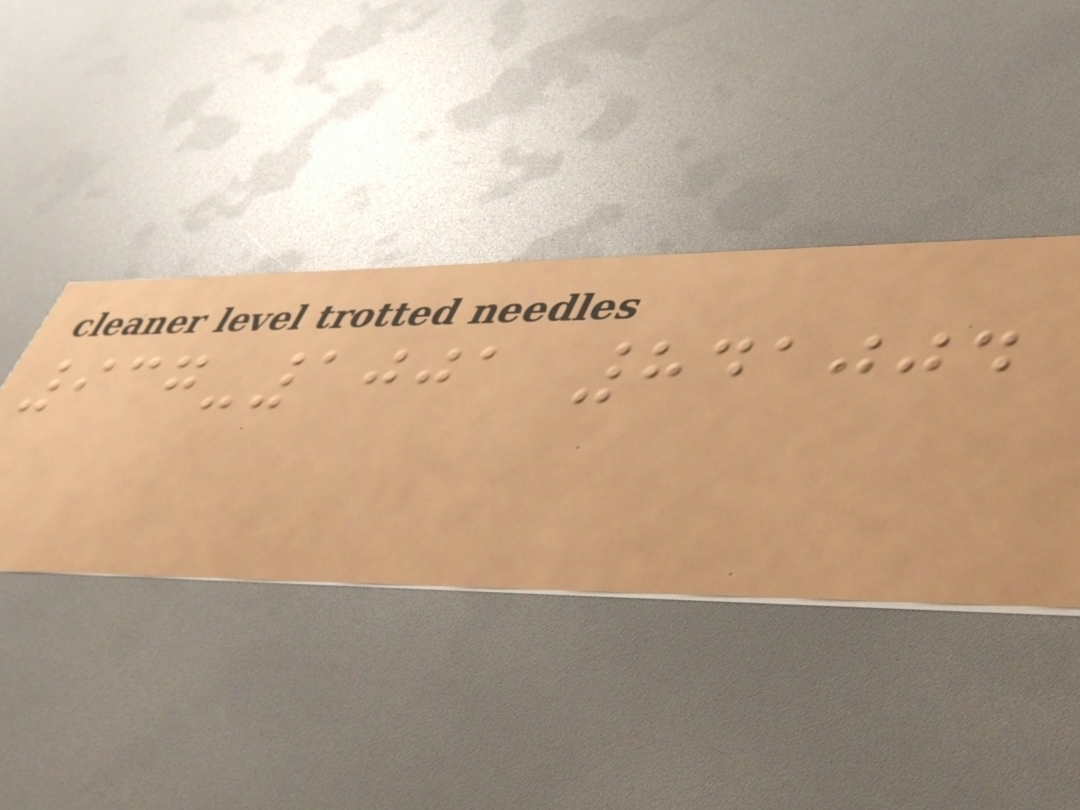937-1001 841004
